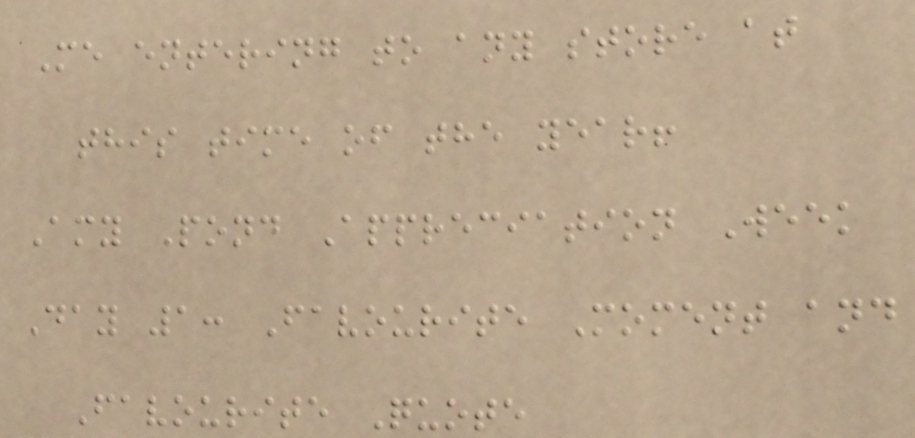Me entering to any store at
this time of the year!
Amy Pond Appreciation Week
Day 1: Favourite Moment and
Favourite Quote
